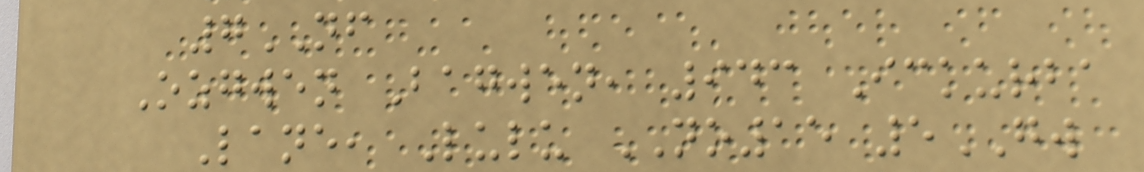7NF
Ozgwen Bagwen, 943 Ickurba
Lane, Lulu NO15 5GW
